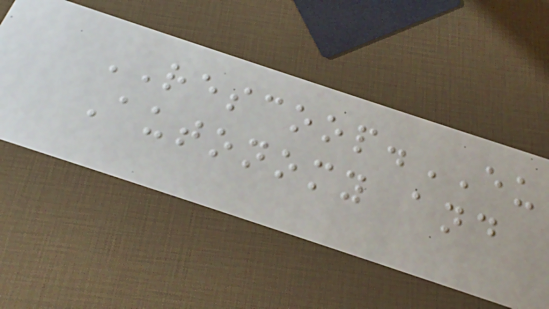RESCOOP.EU
Autonomy and
